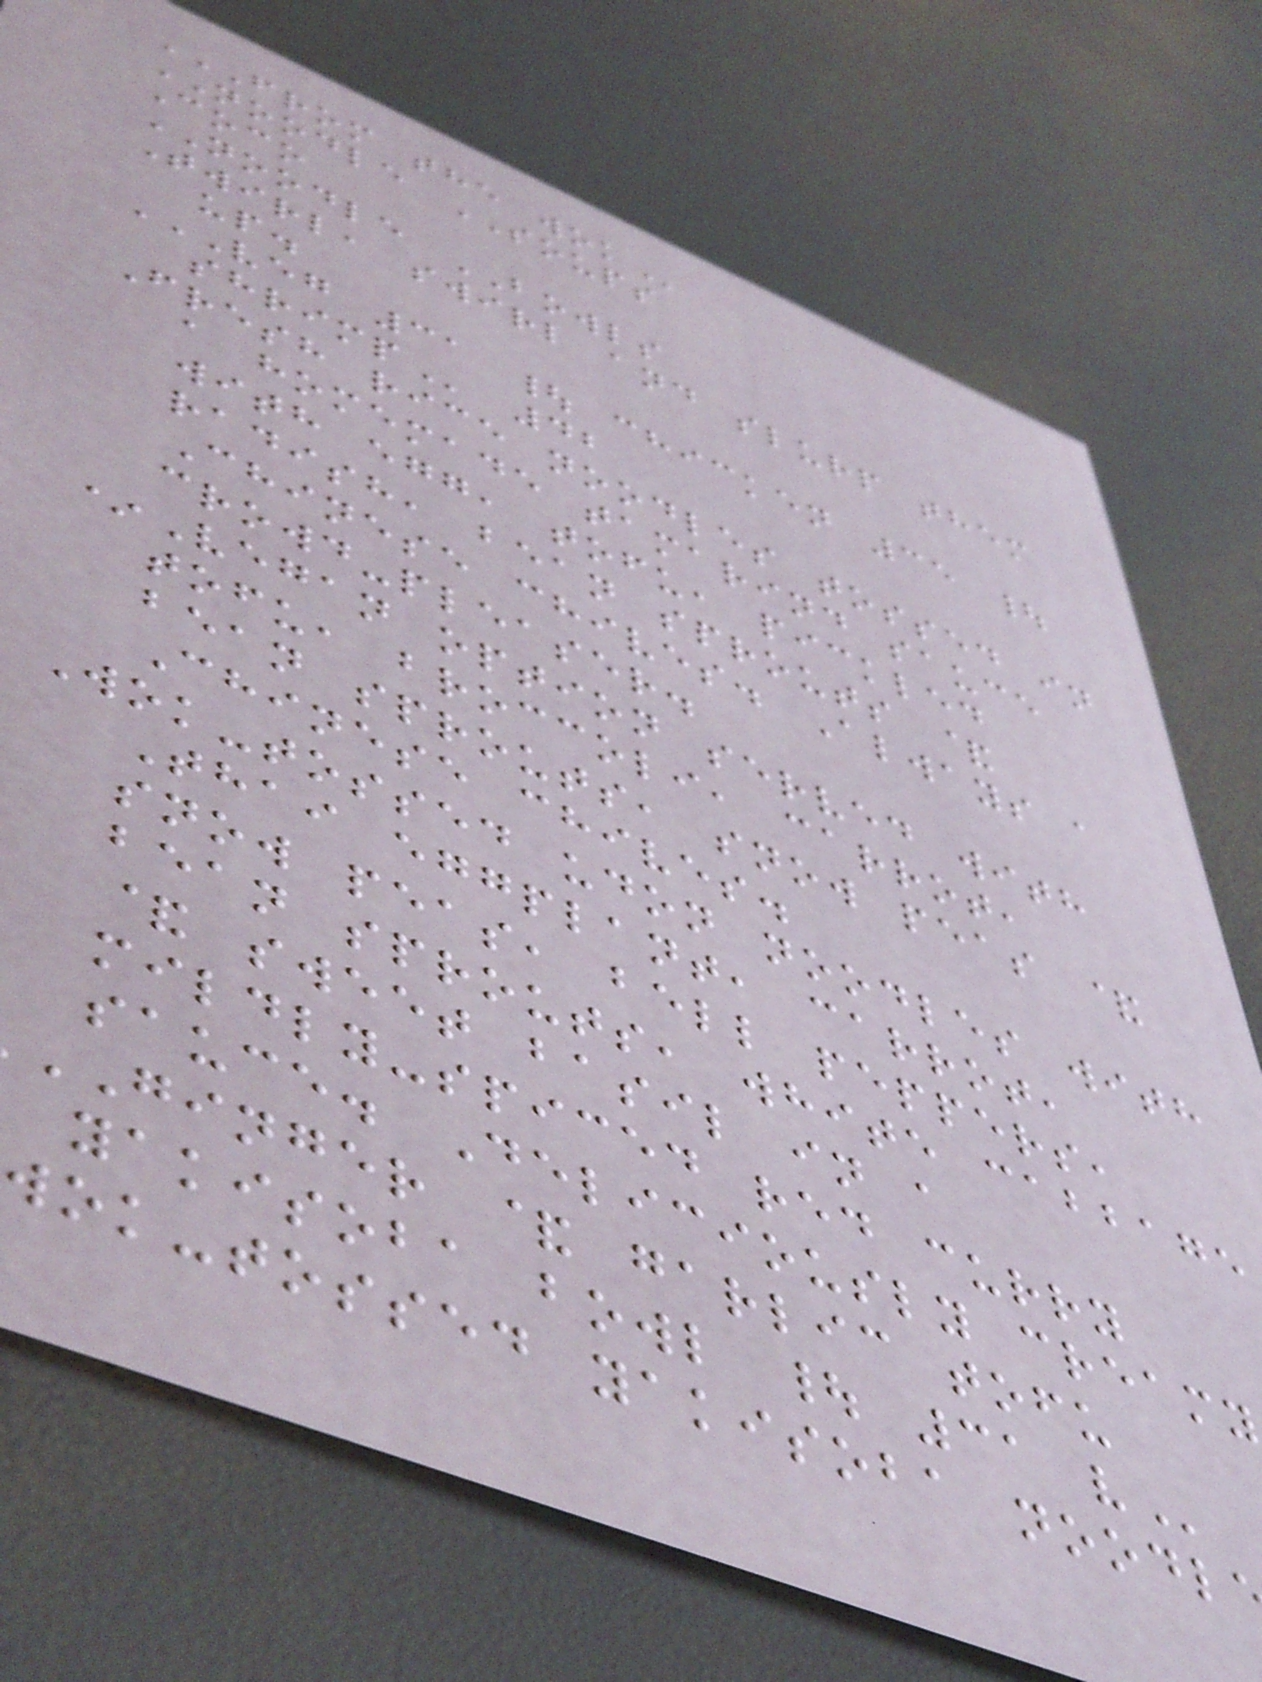FROM THE WOK
NOODLE SOUPS
Coco
NOODLE BOWLS
Twirl, swirl and slurp them
up.
VEG 31 | CHICKEN 35 |
Fresh rice noodles tossed in
a homemade tamarind sauce
with egg, tofu, pickled
radish, bean sprouts &
Chinese chives. Always a
crowd-pleaser.
*Vegan option served with
tofu, broccoli, carrot,
bean sprouts, snow peas &
Chinese chives.
Wok-tossed udon noodles with
Thai eggplant, carrot,
snow peas, bell peppers,
bean sprouts, white cabbage
& sweet basil in a
mildly-spiced red curry
sauce. Deliciously creamy
GINGER & garlic tofu
yakisoba bowl | 31
wok-tossed yakisoba noodl
